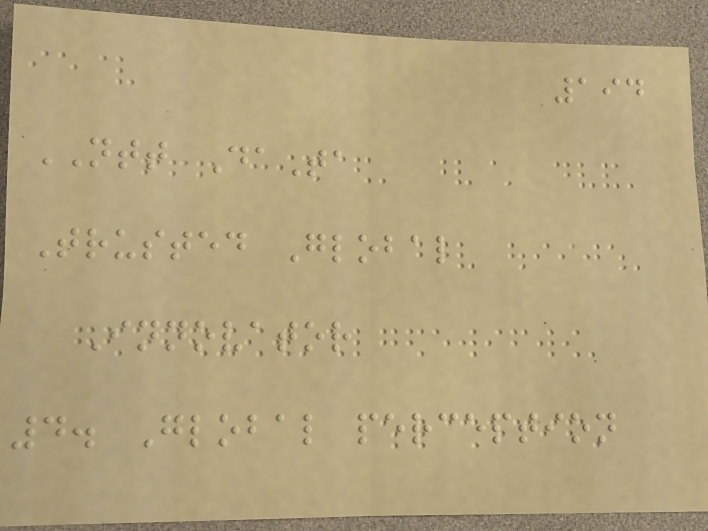194
NTT DaTa
Trusted Global
Innovator
4. Global perception
